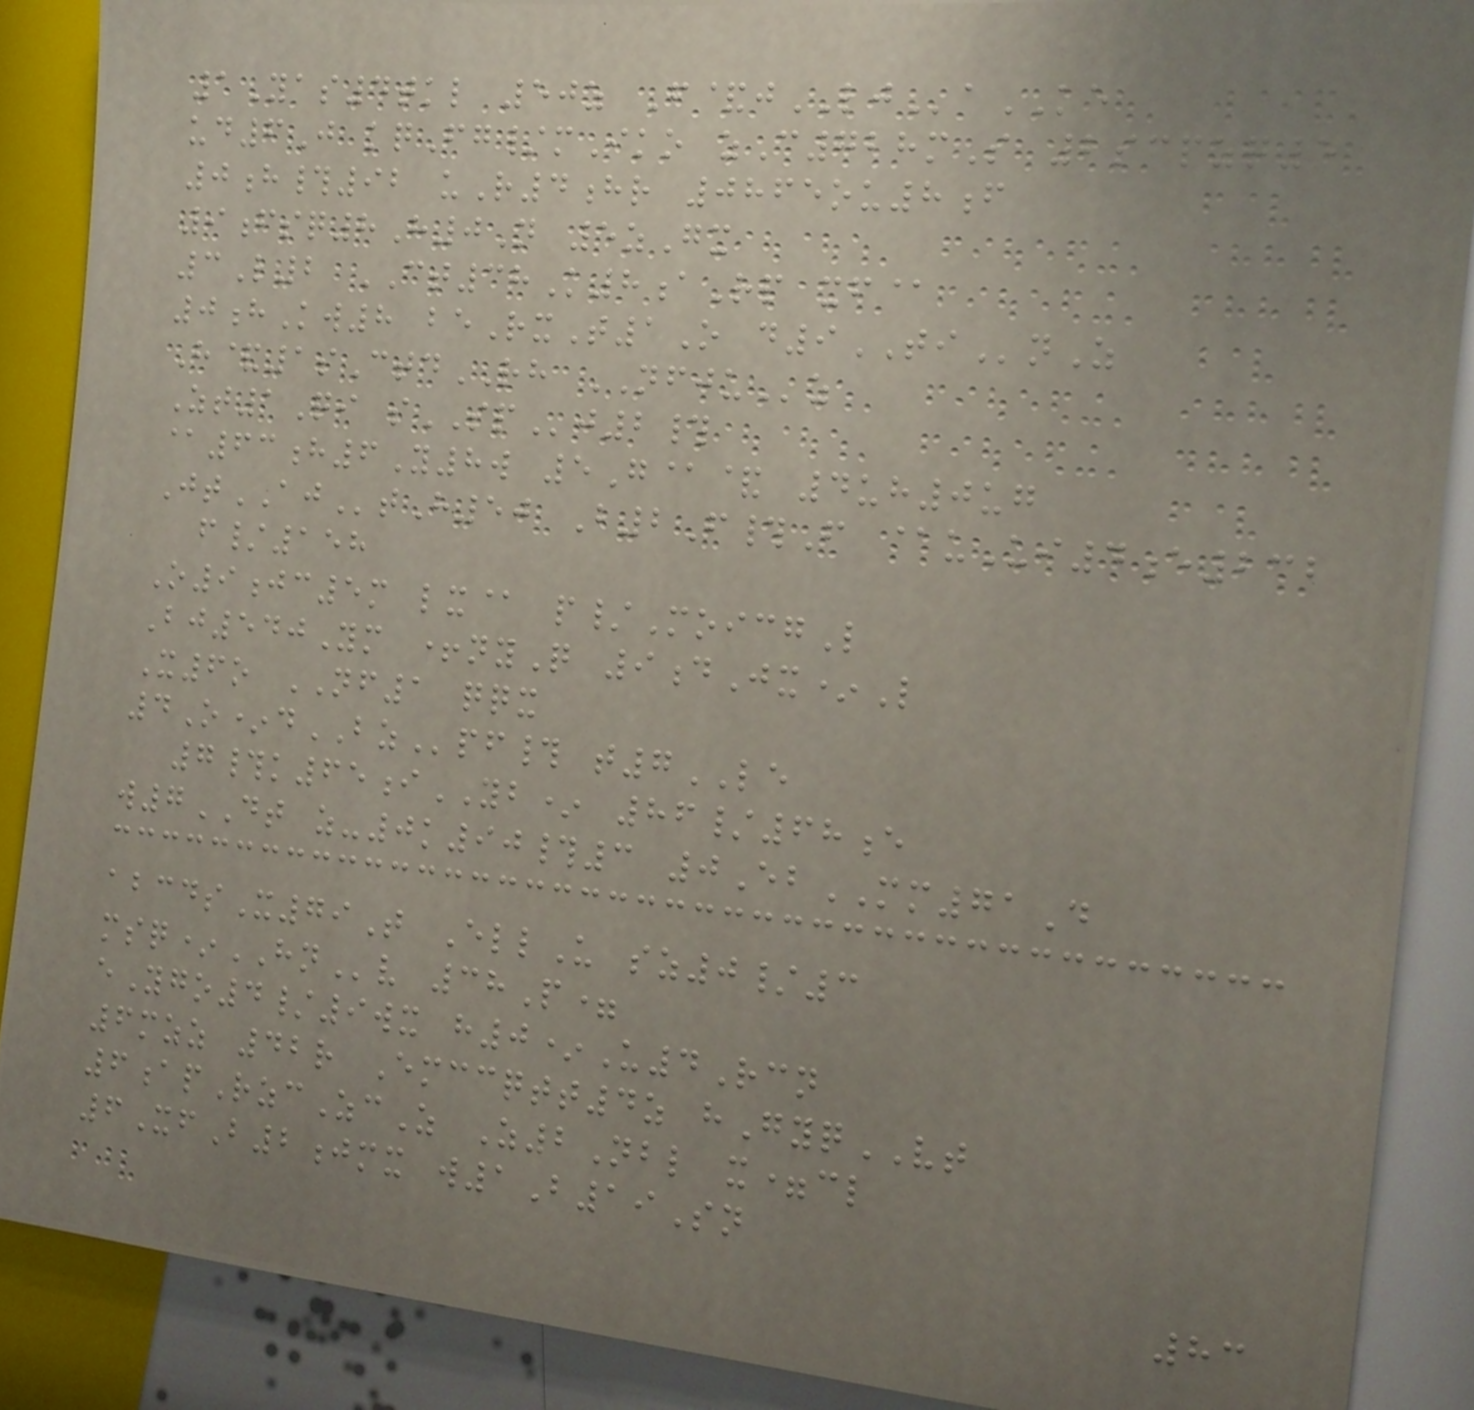1Yas4tkl 50z F&jLJaKE
ud6J kqFg/mIko zC728mS 2scpzq5
0h#92 uR4hr 0865ou8f
9fsq8H0N 5zGx
3L2 CT38K8aRp xf@
0hKw8 beRxT1O d9TInZ
H&1sCtdRH NFJUz
Zt1Qi sSPj2#
@63h6Y8w 5G@& 4uh0ug
JtAJtH50 B2F#F @uUi4e232
f/158
O9jc5m lx@ p/MoicgL
Bj540Ym +nyQ 9dJx*L
X6o NF1 qqx
4O*dBZpf# t7LE
7#k65iYB* 86/68e
w7DT z-0k90#3 0EbMM71D
abcdsX79T EllU sz0/3
msq*HNv 38P=
eYgo4/9wx h0*U4Rcn
6mzz 42r Emccqtt4z hGyqVT
6apRzcZcZ Z2Nbl x=cl
6XfB2jmx w1B19Sn
83
